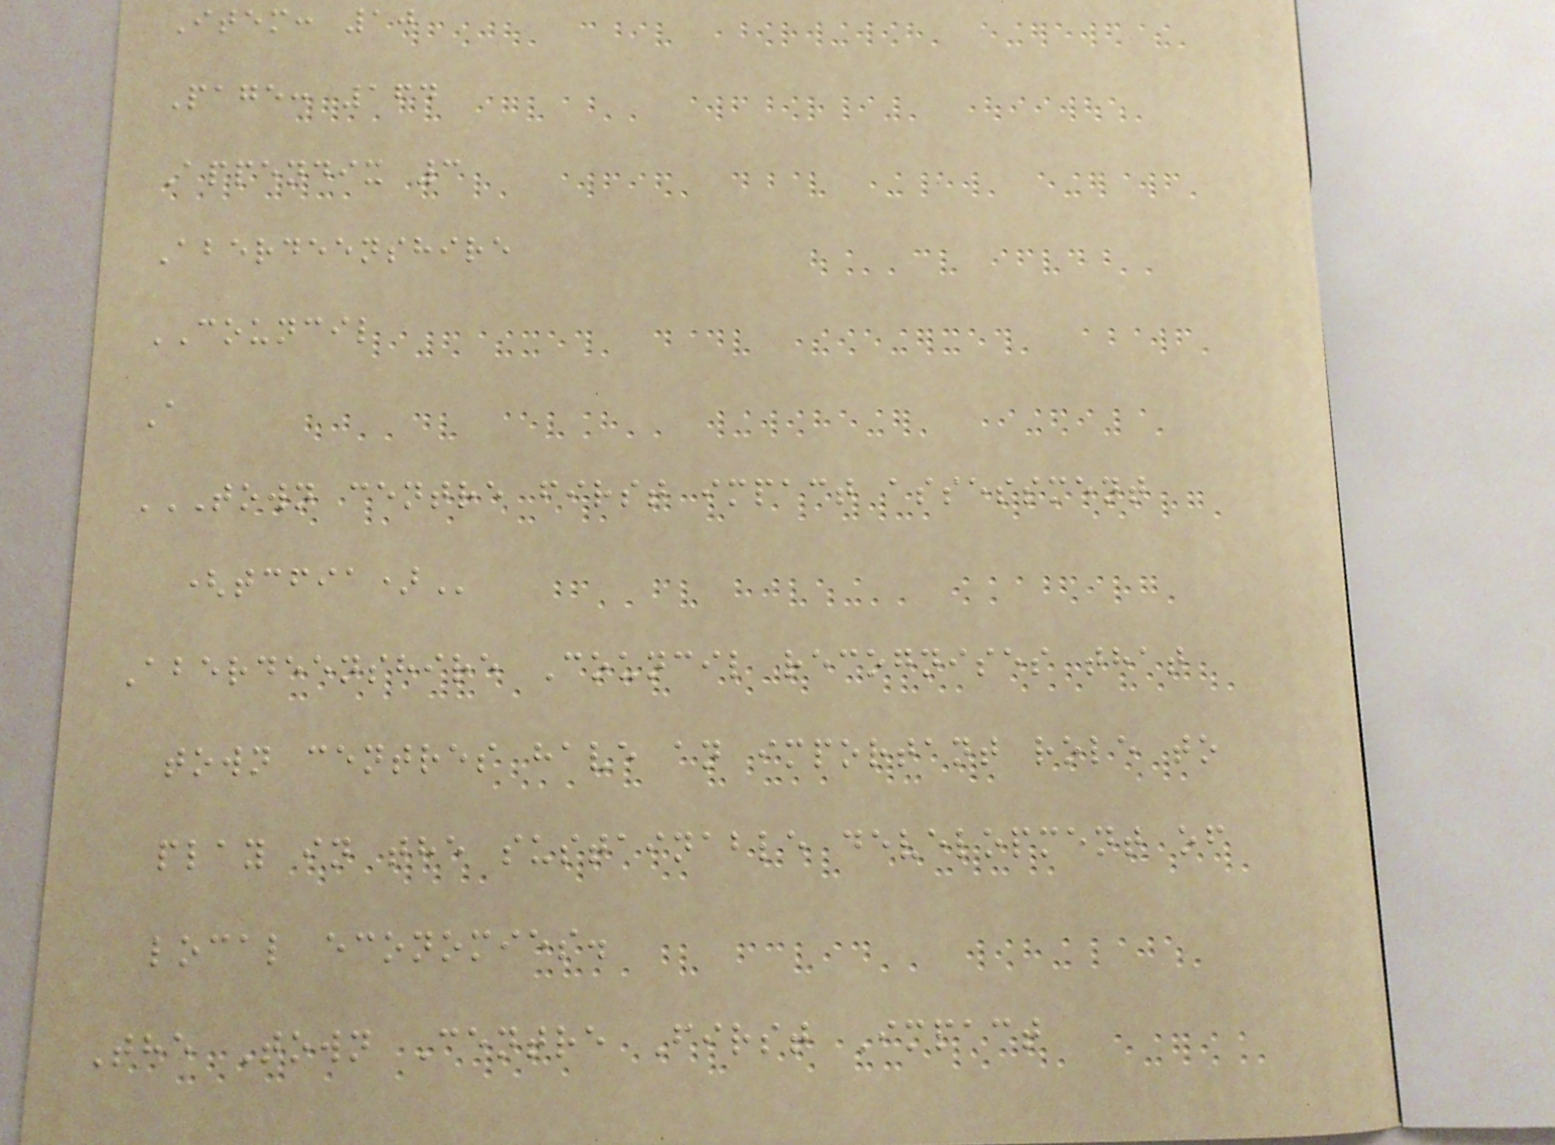Item: 10
Page: 164
Appendix 3
Aberdeenshire
COUNCIL
A
TOWN CENTRE FIRST IMPACT ASSESSMENT
(TCFIA)
Aberdeenshire Council recognises that
town centres have an important role to
play in the sustainable development of
local economies.
The Town Centre First Impact
